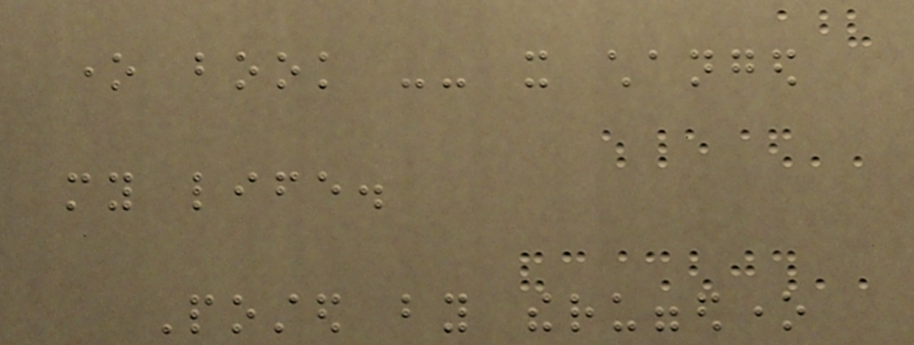one book -- it changed
my life.
Posted by theruggedone
